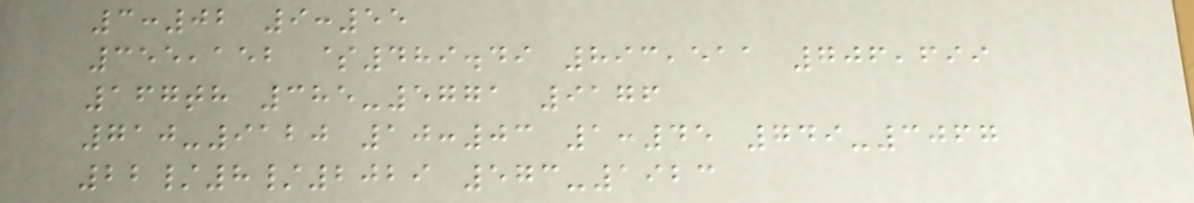3:02 9:55
355,152 $489.49 893,511 706,699
167th 385-5771 9176
710-9120 10:03 1:45 749-3067
22/8/2029 573-1923
